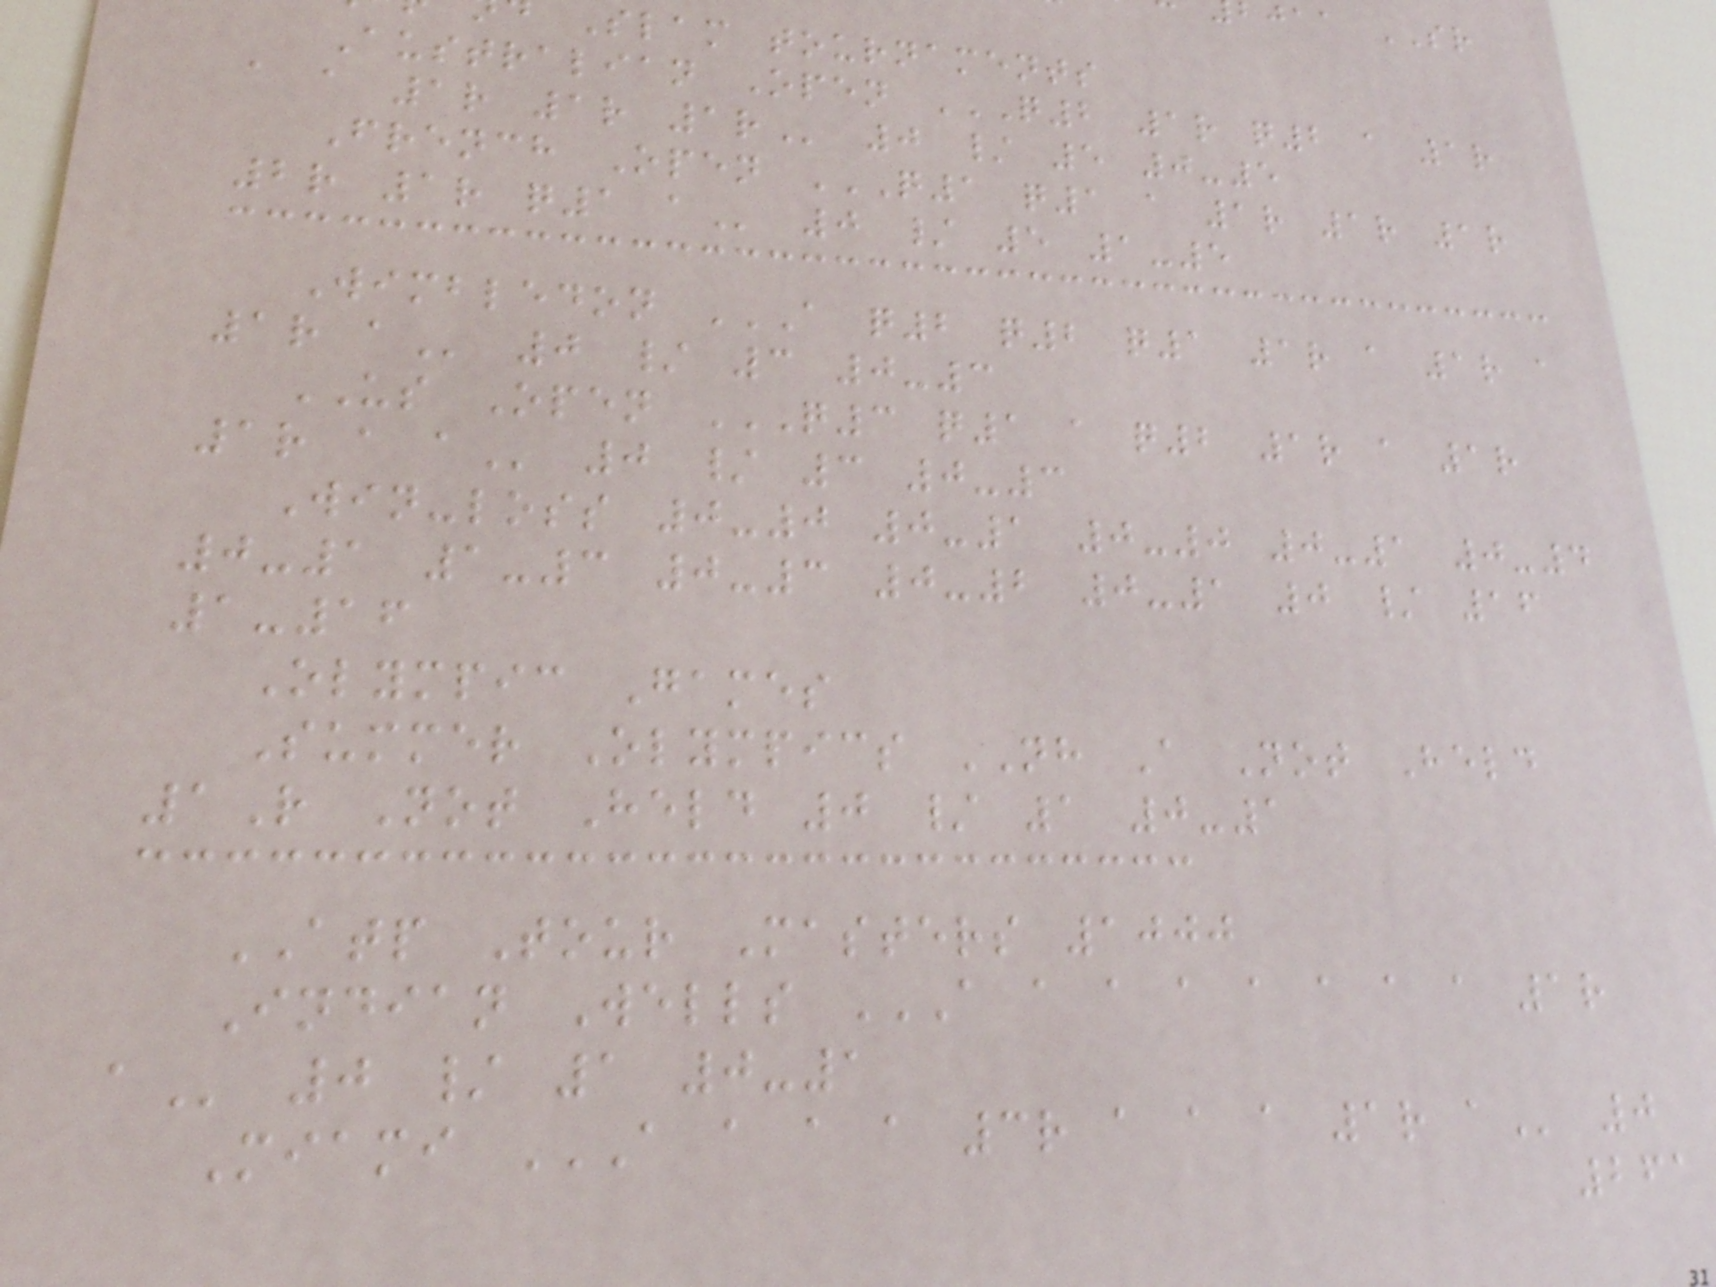Slam tournaments
Australian Open Q2 1R Q2 A 1R
a a 1r 1r
French Open Q1 Q1 A 1R 1R 1R
2r 1r q1
Wimbledon A Q2 Q2 Q1 1R A 1R A
US Open Q3 Q1 A Q2 1R A 1R
Win-loss 0-0 0-1 0-0 0-1 0-4
0-1 1-3 0-3 0-2 0-1 0 / 16
1-16
Olympic Games
Summer Olympics NH A Not Held
1R Not Held 0 / 1 0-1
ATP Tour Masters 1000
Indian Wells A A A A A A A A 1R
0 / 1 0-1
Miami A A A A 3R A A A 1R A 0
261
